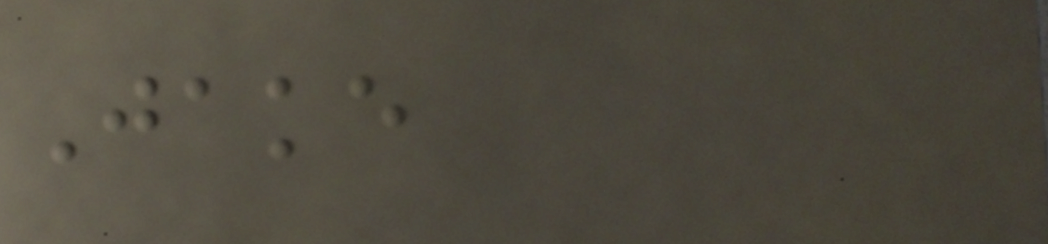Jake
